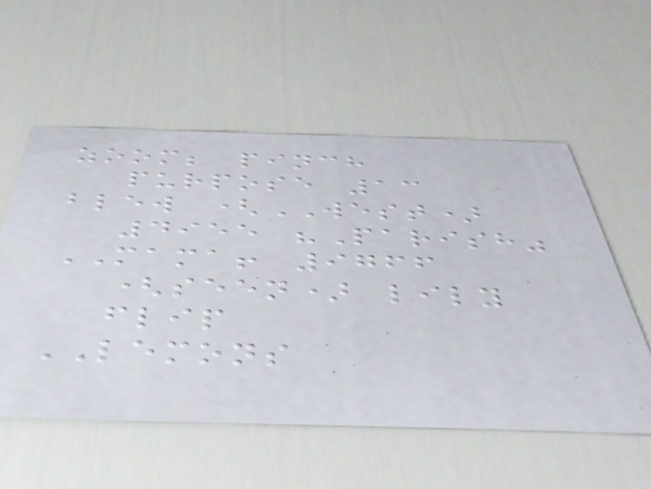zoom; pinch
purpose 13
blew (WEST)
4955 "Parish"
MAMA! 9766
(seen) lily
flip
LEMONS
